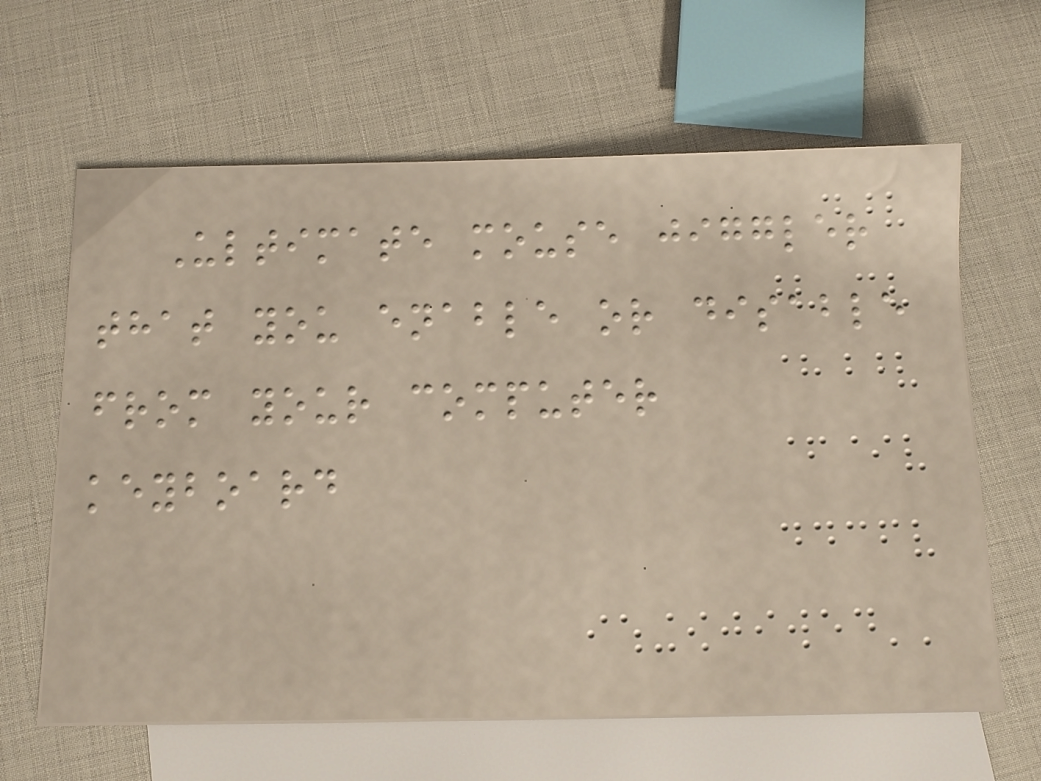Ultimate mouse jiggler
that you enable or disable
from your computer
keyboard
